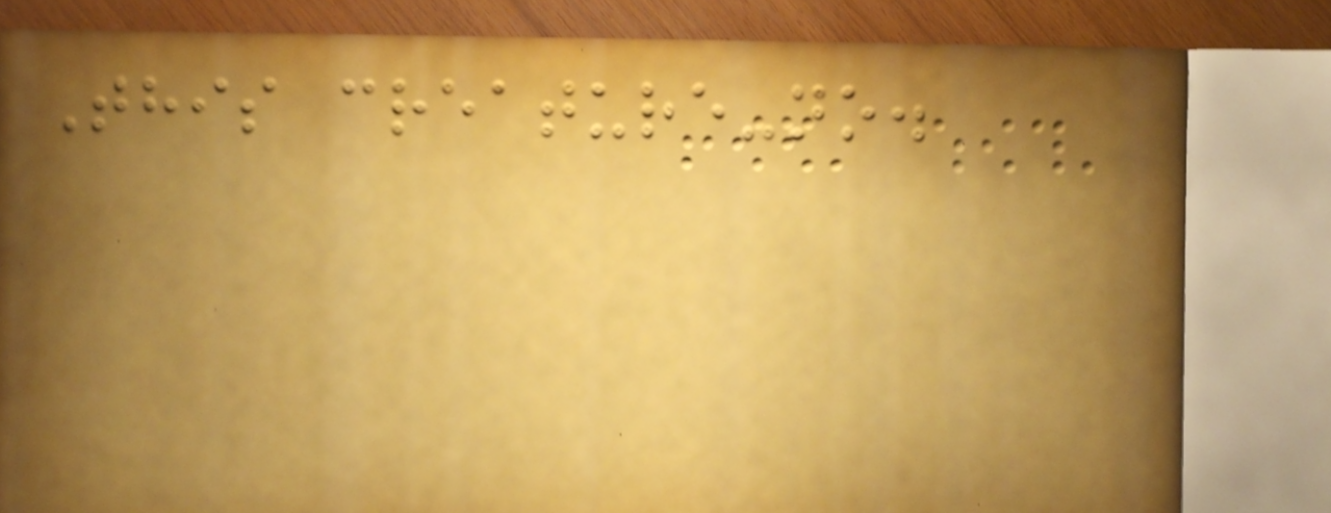This creature-no.
